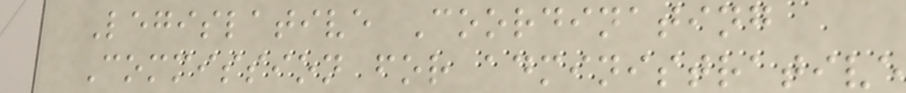Legislative Coordinating
Commission for administrative
